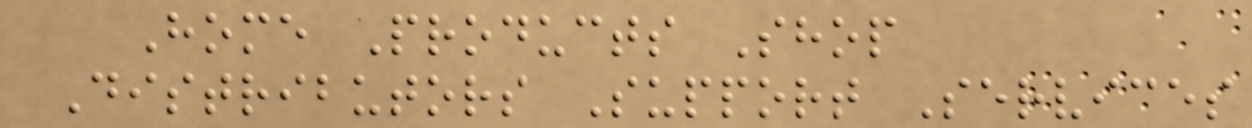Home Products Shop
Distributors Support Services
